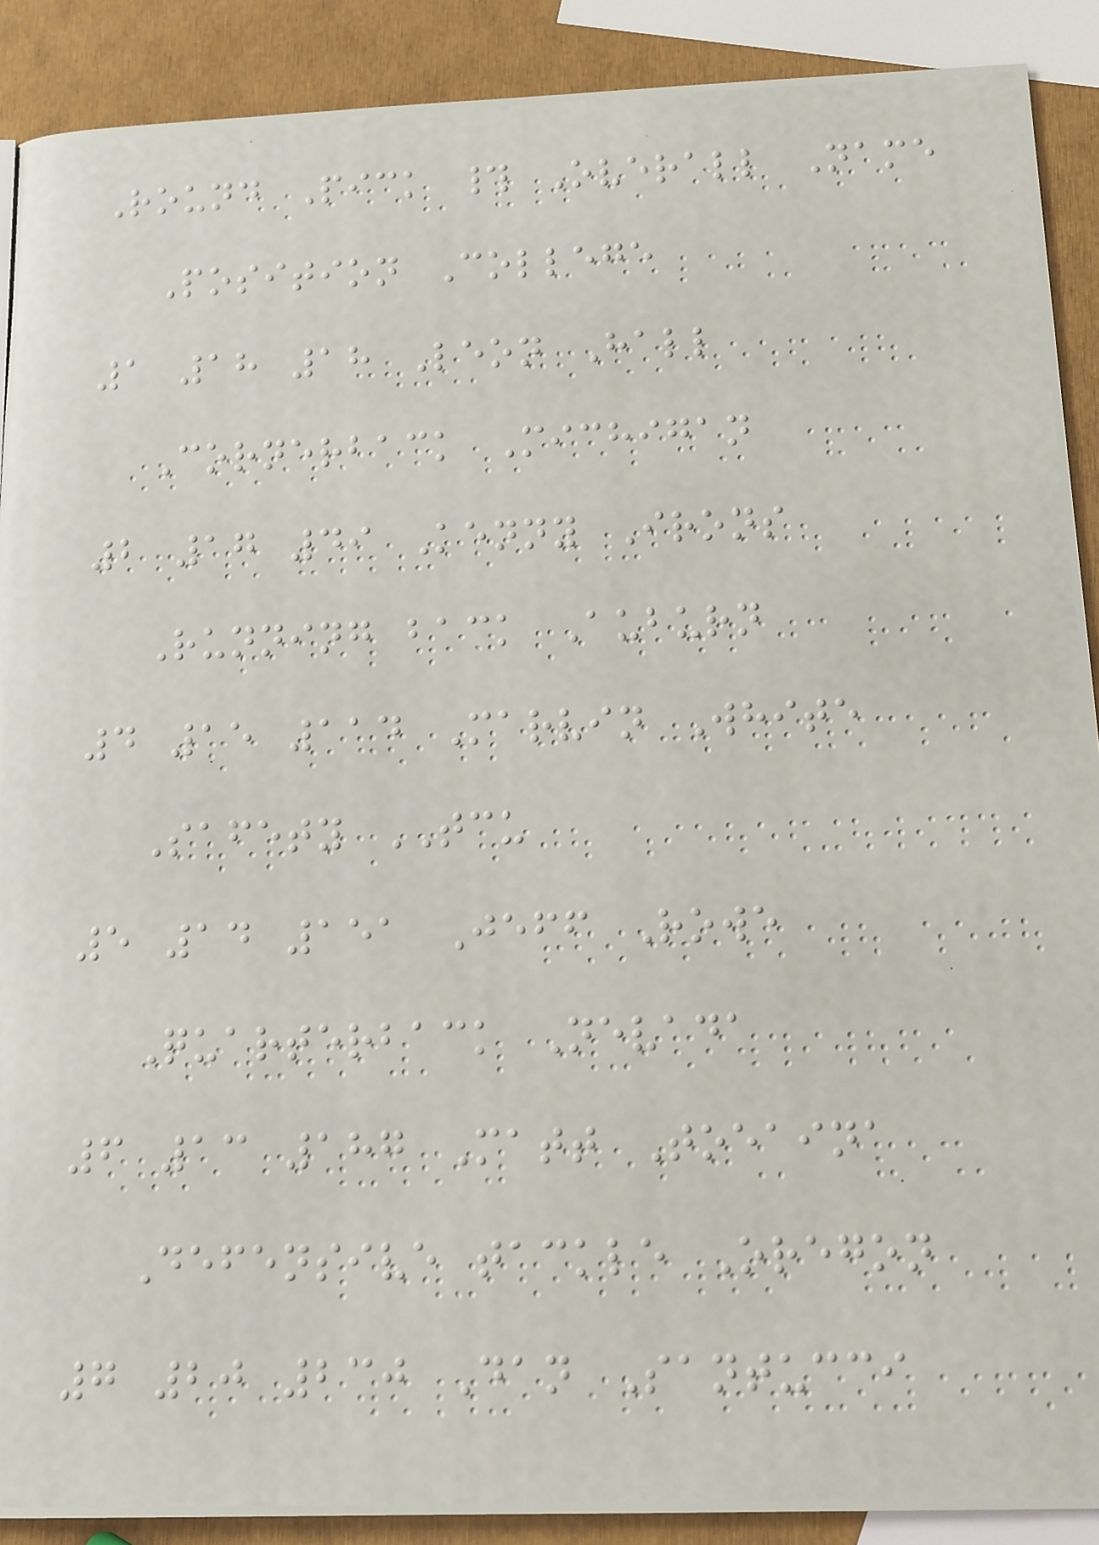Round Pick # Overall Name
Position College
1 18 18 Leon Hall
Cornerback Michigan
2 17 49 Kenny Irons
Running back Auburn
4 15 114 Marvin White
Safety TCU
5 14 151 Jeff Rowe
Quarterback Nevada
6 13 187 Matt Toeaina
Defensive tackle Oregon
7 20 230 Dan Santucci
